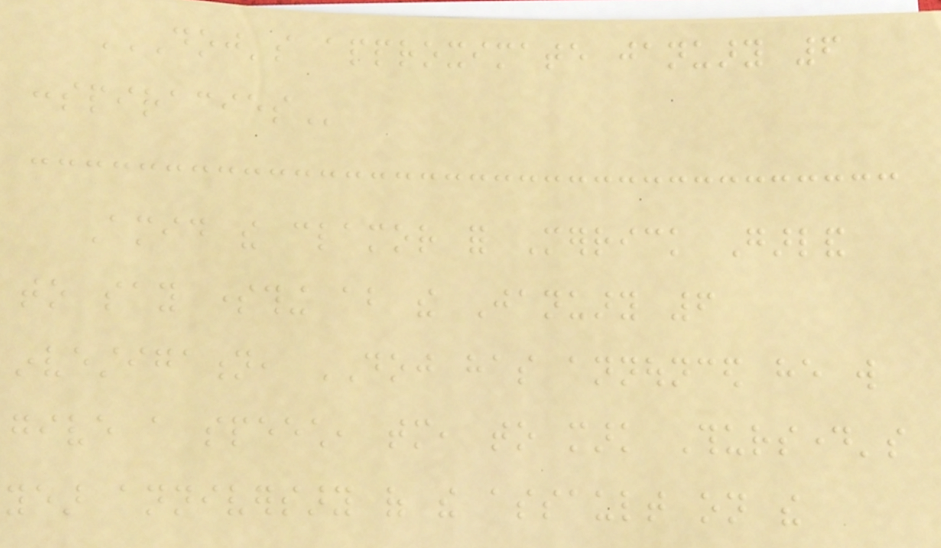DOJ'S APPROXIMATE JANUARY 6
CONSPIRACIES
Amid the clamor for Merrick Garland
to say something about the January 6
investigation, DOJ has announced he will
give a speech, tomorrow, to mark Thursday's
year anniversary of the assault on the
